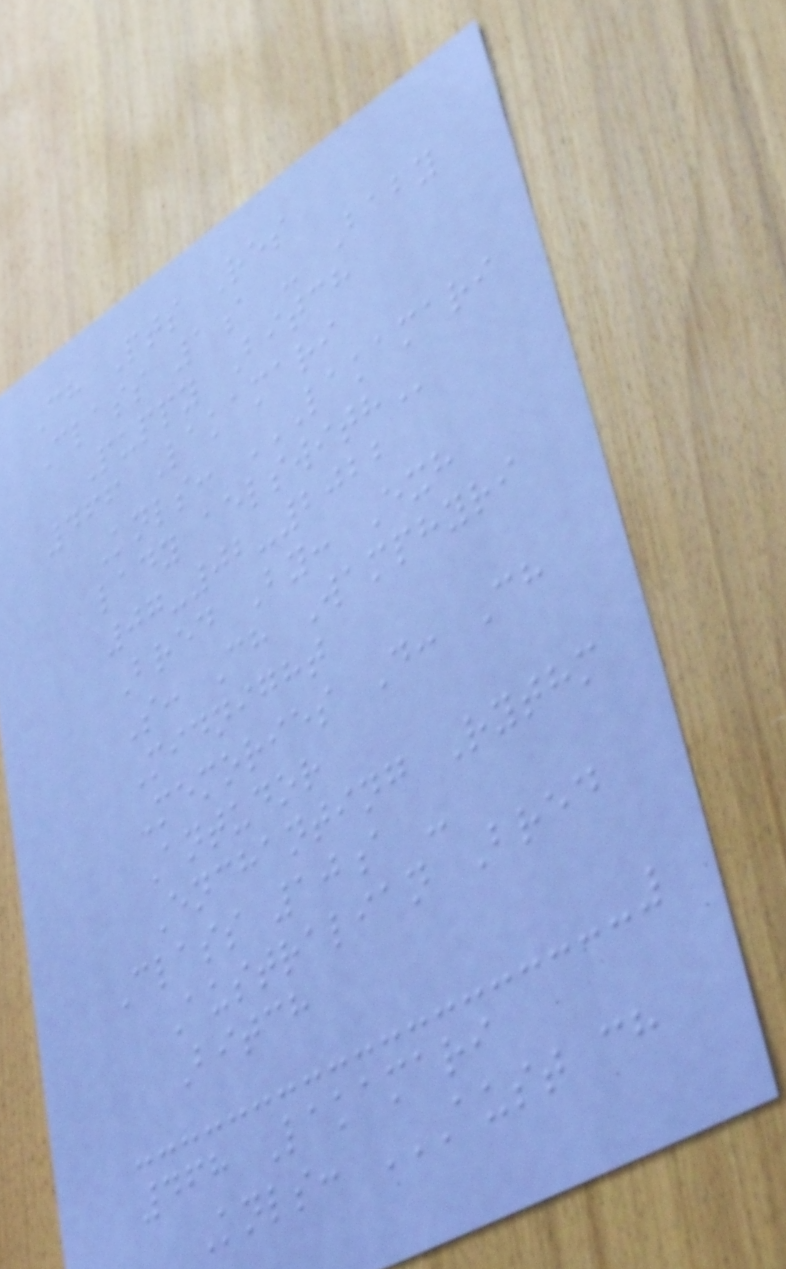Ch Pts Res
Class 1a - Baby
Puppy Bitch
466 Lakamari
Knls: LAKAMARI
LADY AELSWITH
07-02-2022
Bred By: Exh
S: Ch Wamphyri
Midnight
Memories D: Ch
Antudor
Enchanting Rythm
Class 10a -
Australian Bred
Bitch
468 Lakamari
Knls: AUST CH
